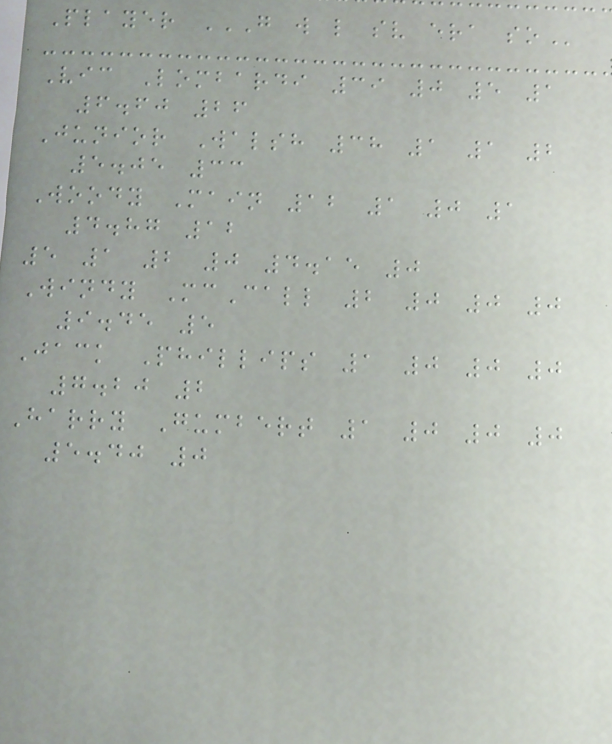Player G W L SV ERA SO
Vic Lombardi 39 0 5 1
6.60 26
Junior Walsh 38 1 1 2
5.05 33
Woody Main 12 1 0 1
4.87 12
5 1 2 0 4.15 0
Windy McCall 2 0 0 0
9.45 5
Jack Phillips 1 0 0 0
7.20 2
Harry Gumbert 1 0 0 0
5.40 0
